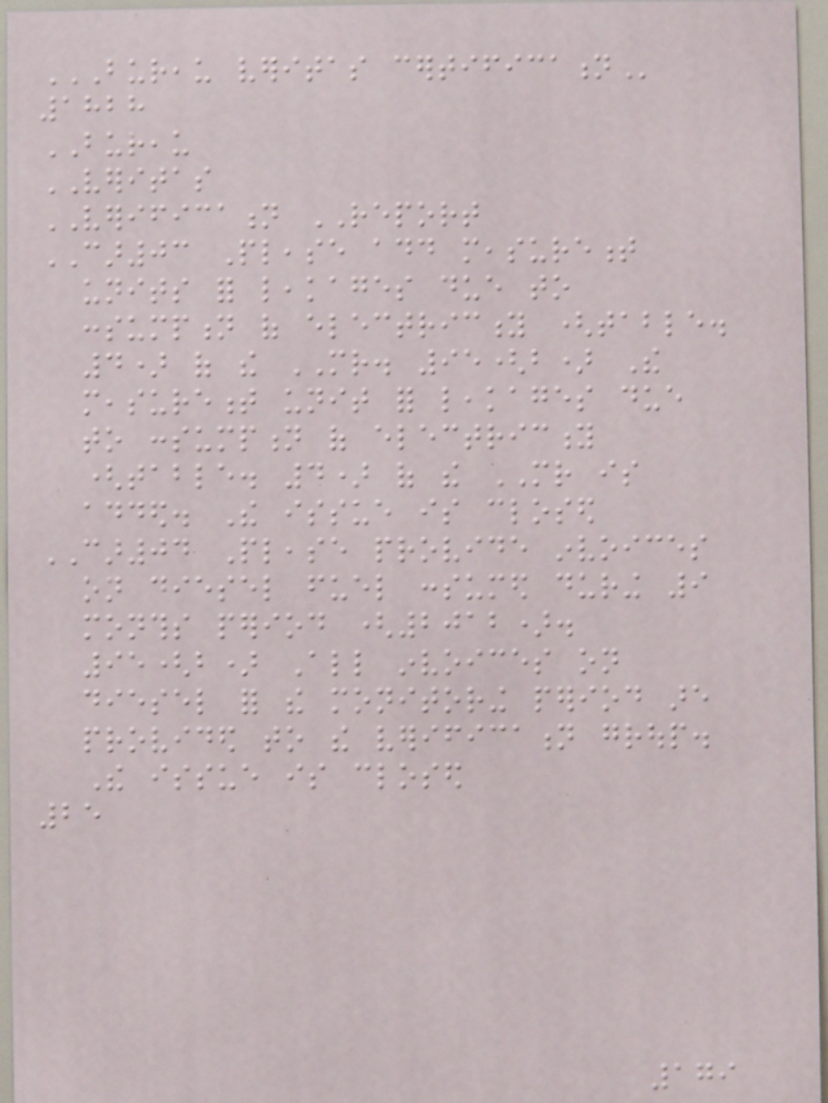BUREAU VERITAS CERTIFICATION
1828
BUREAU
VERITAS
VERIFICATION REPORT
CAR03 Please add measurement
units for leakages due to
consumption of electricity (table.
4) of the MR. 95(b) The
measurement unit for leakages due
to consumption of electricity
(table. 4) of the MR is
added. The issue is closed
CAR04 Please provide invoices
on diesel fuel consumed during 9
months period (2012).
95(b) All invoices on
diesel for the monitoring period are
provided to the verification group.
The issue is closed
25
179
